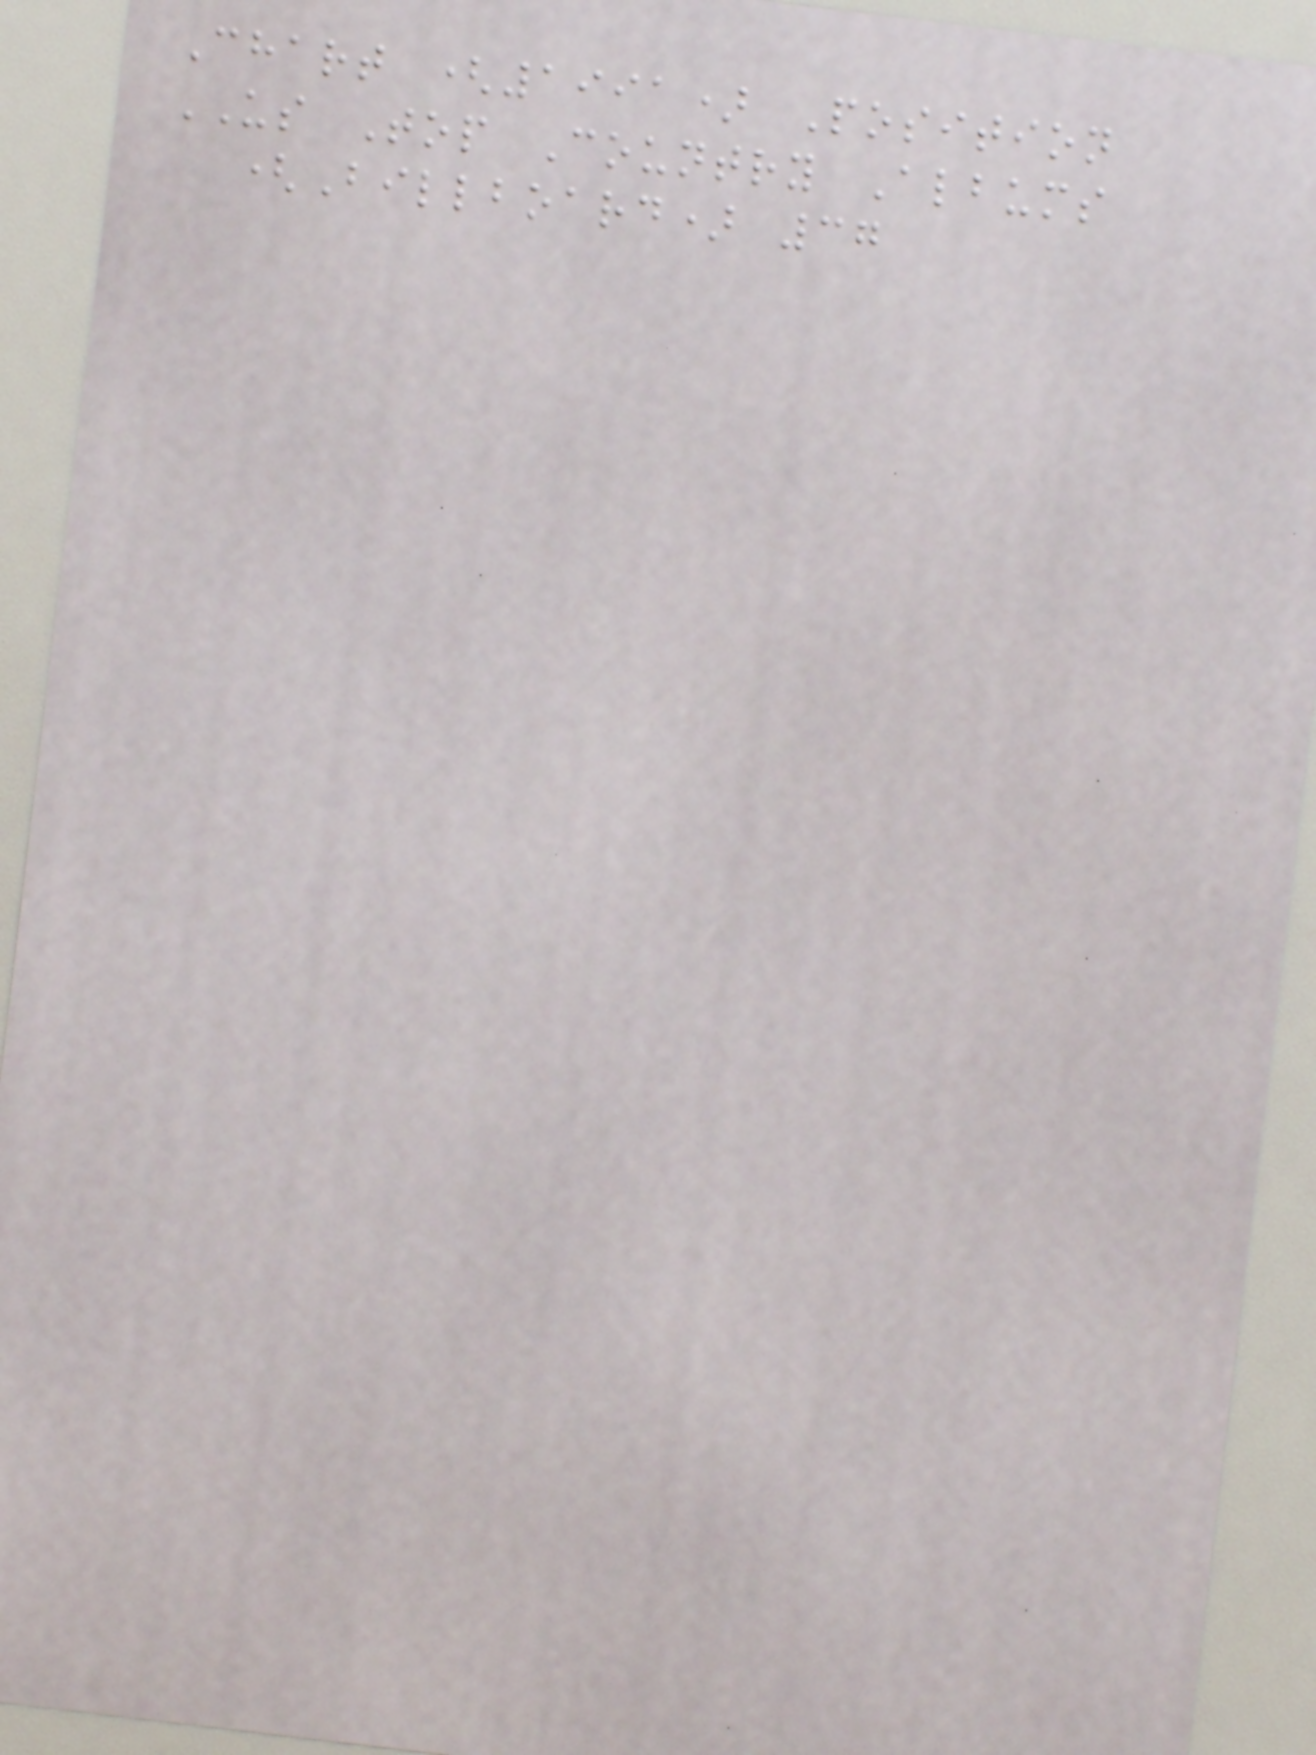Chart (1991) Position
US Top Country Albums
(Billboard) 37
